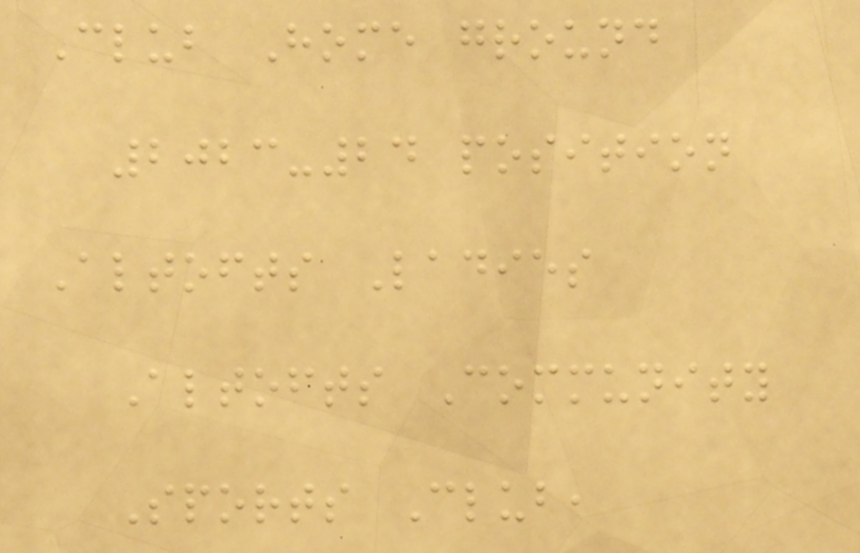Club Home ground
2023-24 position
Altofts Ladies
Altofts Community
Sports Club,
